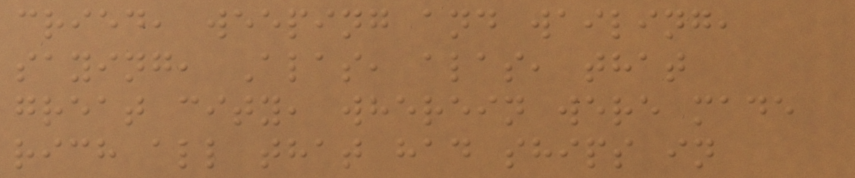cried, weeping and wailing,
saying, Alas, alas, that
great city, wherein were made
rich all that had ships in
